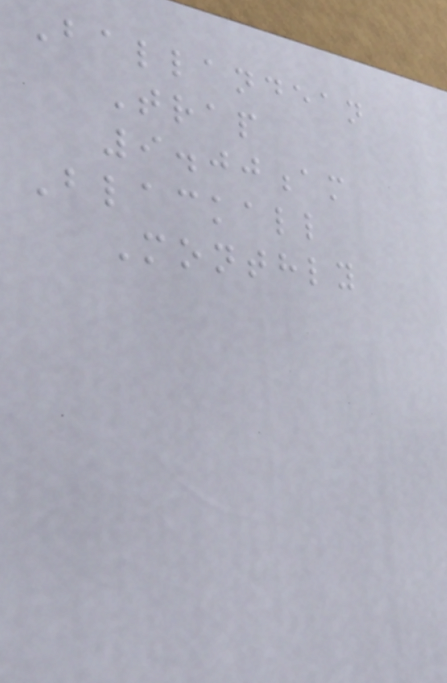Ballandean
Trap
9.00am
Blackall
Monthly
